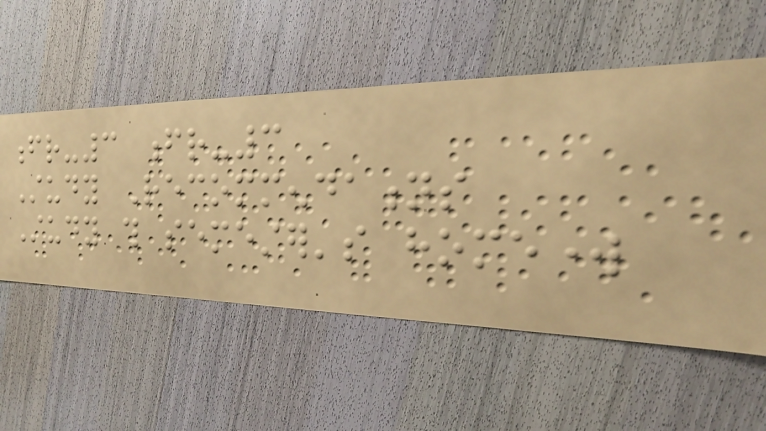fr-3 fr-3
Study Recommendations
Study this semester's homework
